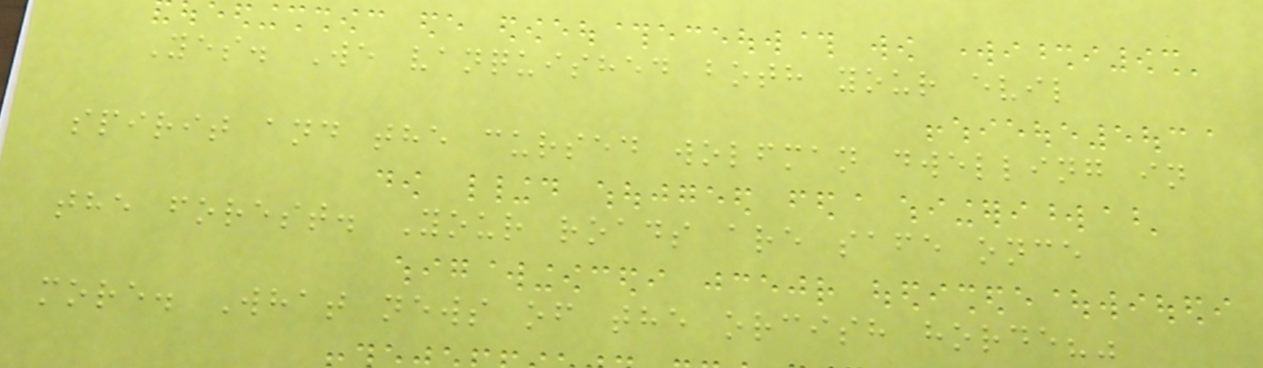Yes. We vanquished both your evil
spirit and the cursed wolfman dwelling in
the forest. Your roads are safe once
more. What news of the orcish horde?"
